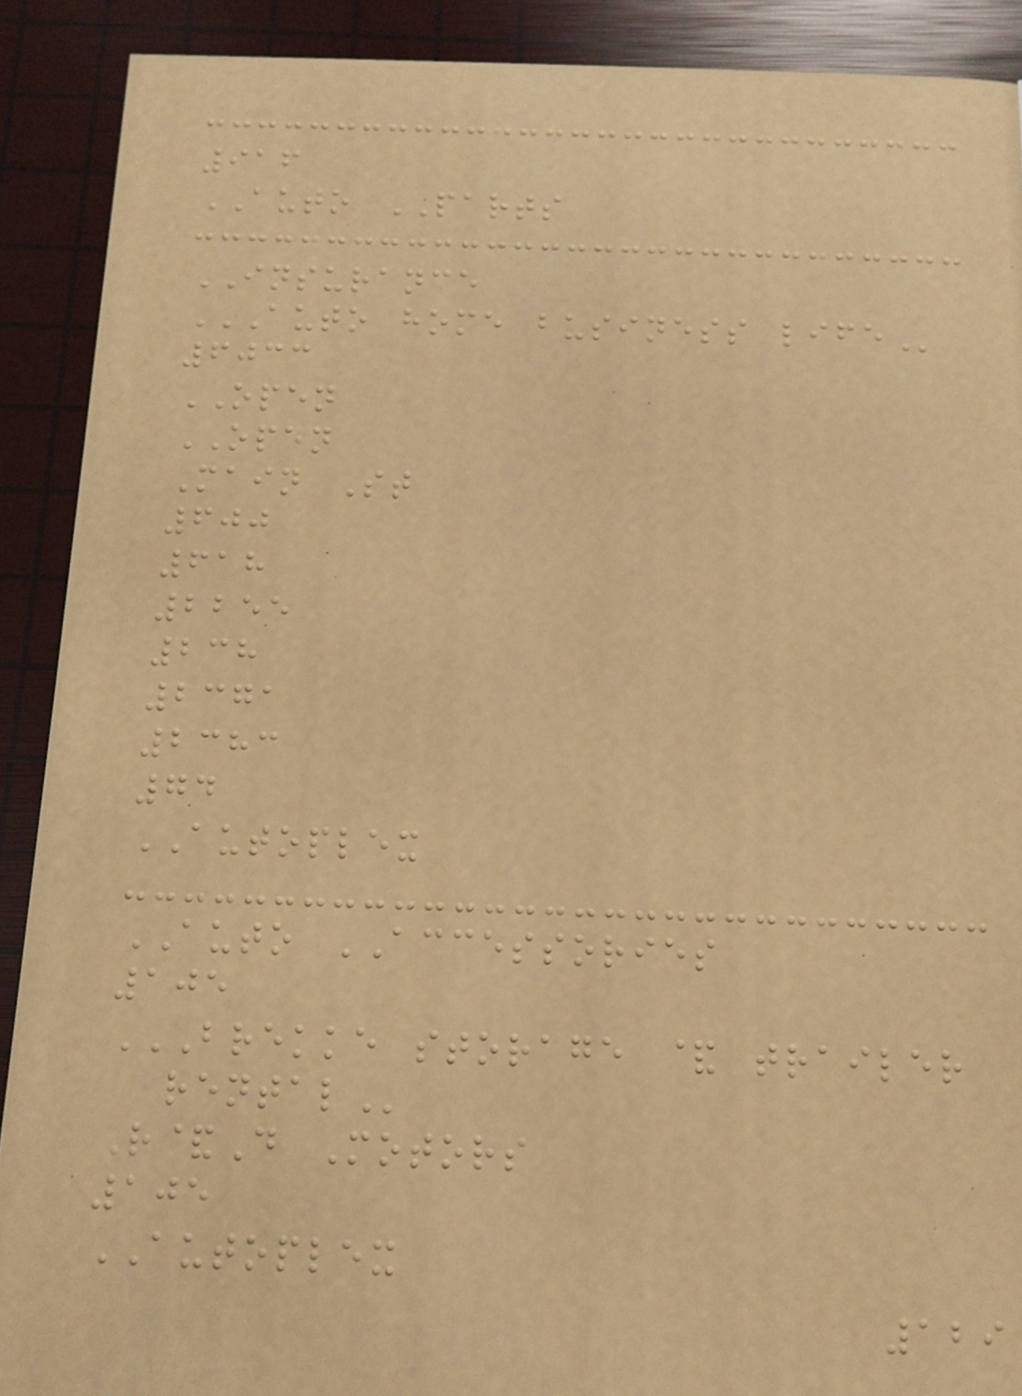916
AUTO PARTS
INSURANCE
AUTO HOME BUSINESS LIFE
6033
OPEN
OPEN
Main St
600
618
2255
238
2371
2383
74
AUTOPLEX
AUTO ACCESSORIES
105
BREKKE STORAGE & TRAILER
RENTAL
R&D Motors
105
AUTOPLEX
129
